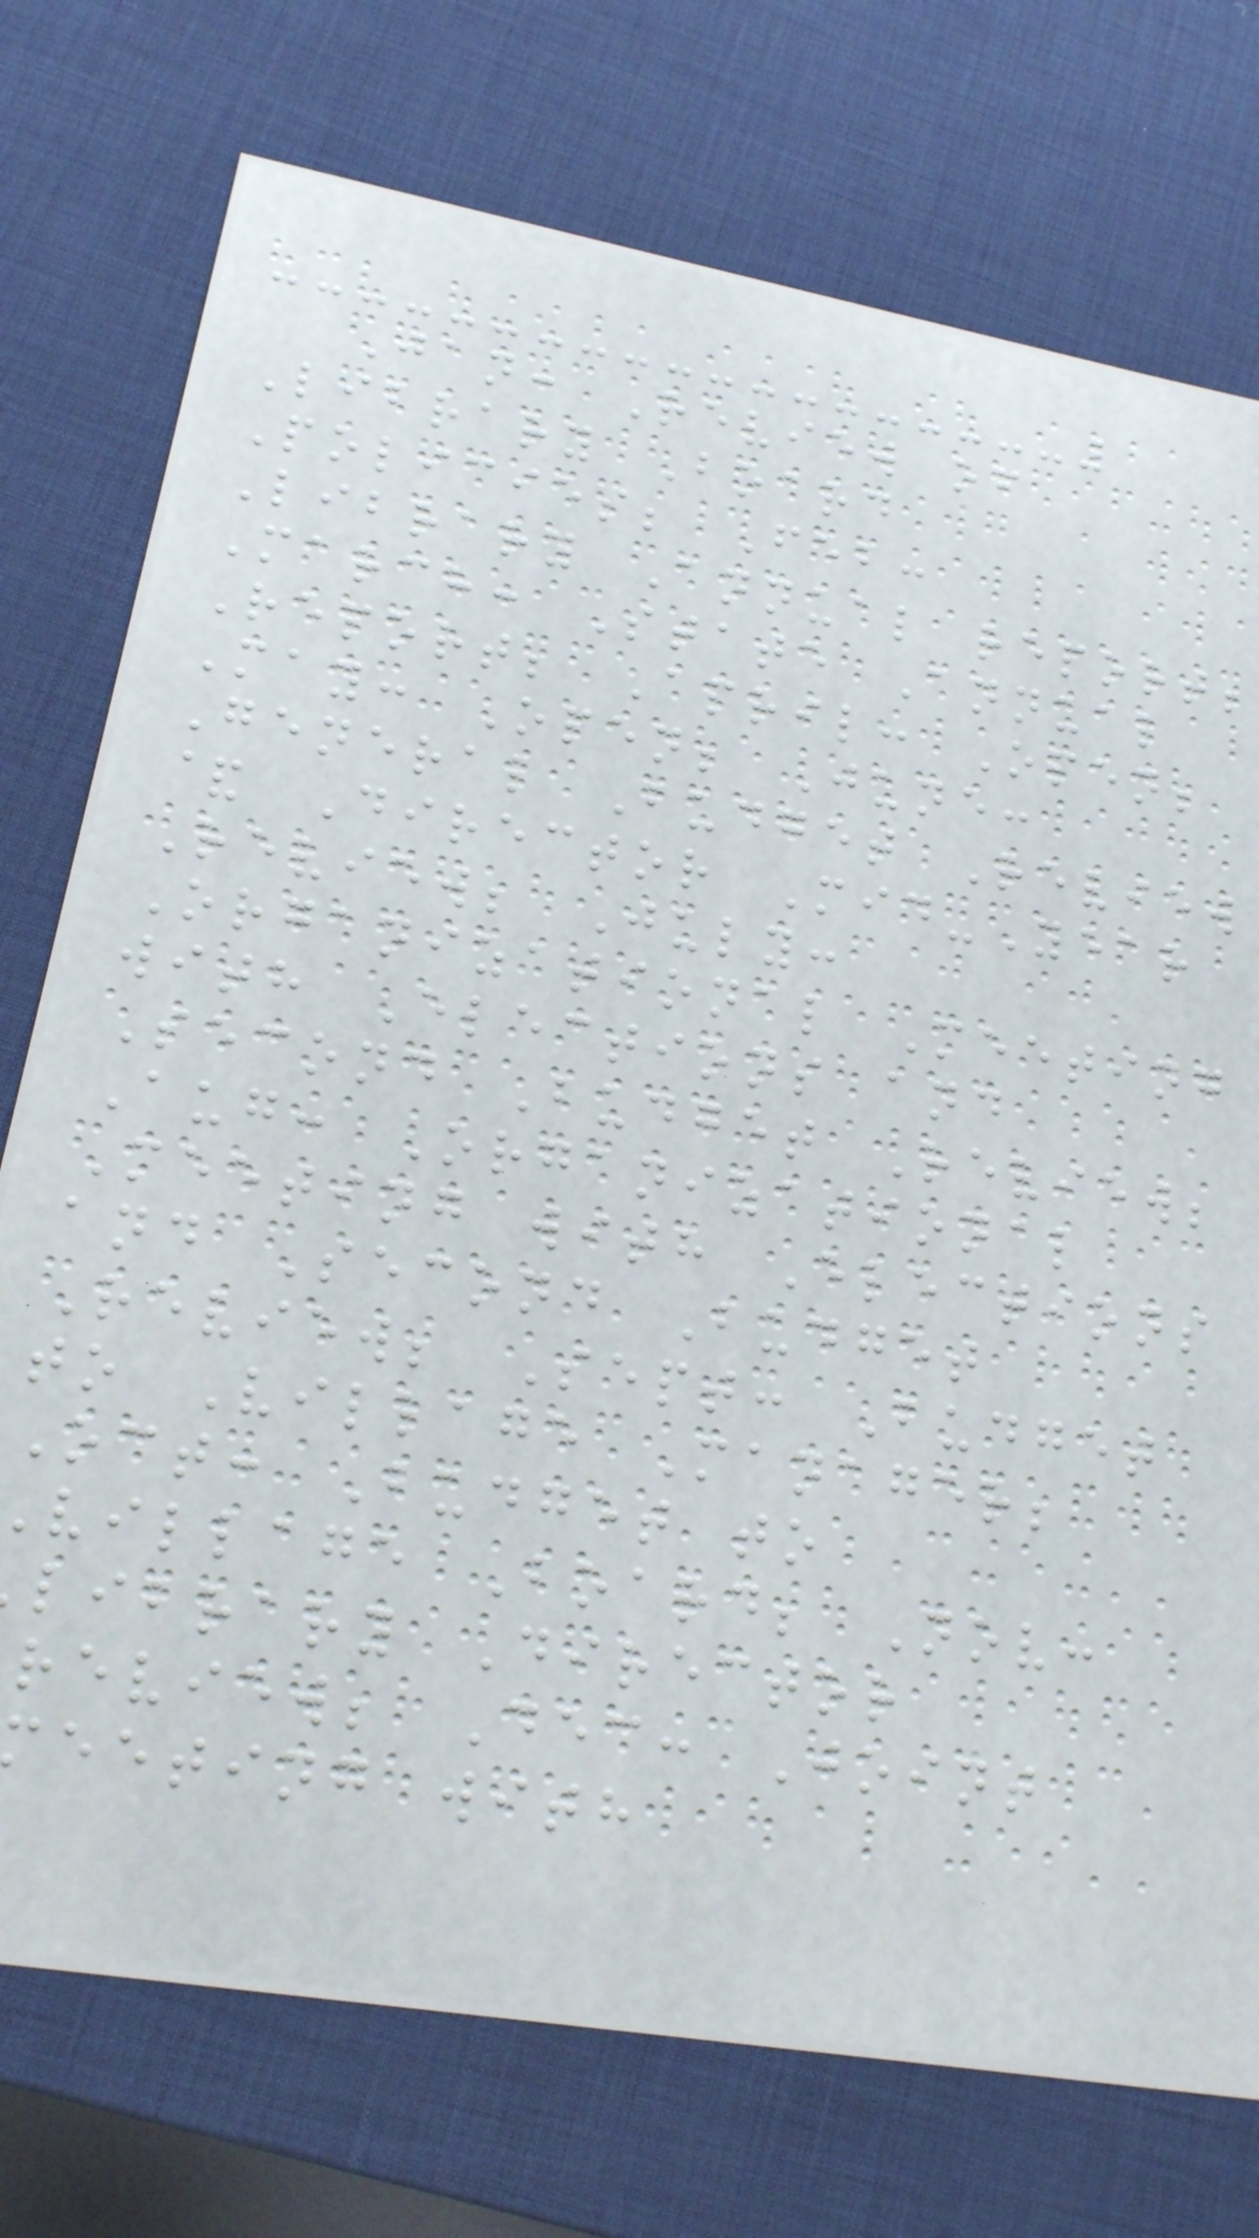Jan: Review of
Library Board
Policies; Feb:
Library Annual report;
March: State Annual
Report; April: Open;
May: Open; June:
General Budget Review
& Director Mid-Year
Review; July:
Organizational Meeting
with Elections and
Second Budget Review;
Aug: Organizational
Meeting with Elections
and Second Budget
Review; Sept: Budget
to Village Manager;
Oct: Budget to
village Board; Nov:
library Director
review; Dec: Joint
eeting with
